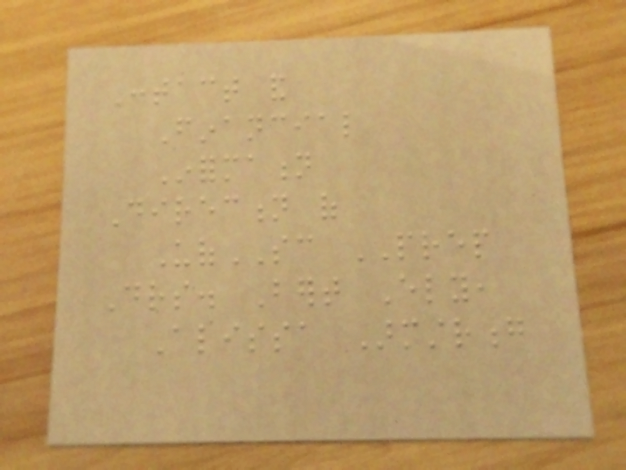Contact and
Financial
Information
Direction of
UofSC PREP
Drs. Bert Ely,
Alissa Armstrong
